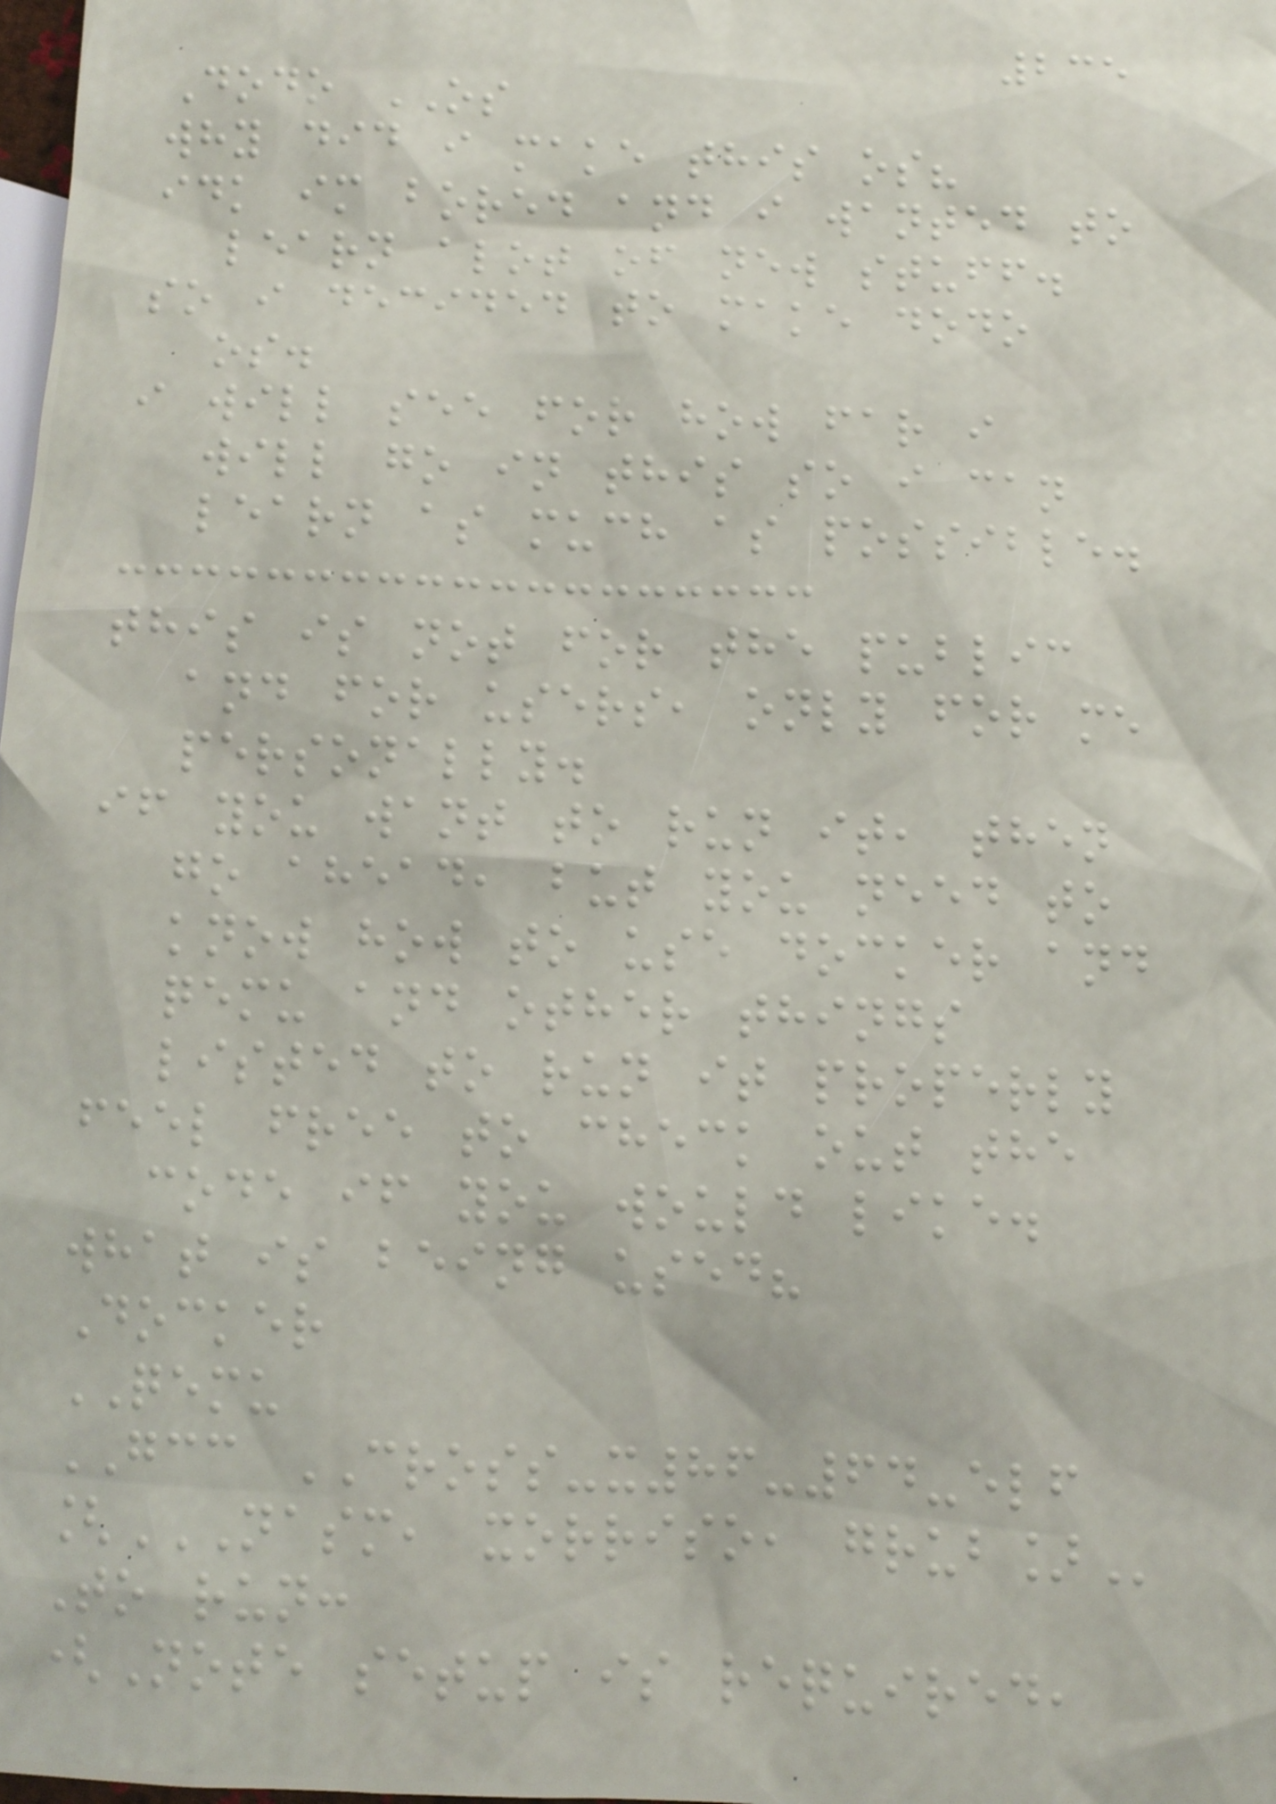235
Dodo OS
why did i make this os?
idk im bored and i wanted to
learn alot of new stuff.
so i decided to make dodo
os.
i will see for how far i
will go in this so i can
learn as much as possible.
this is not for the public
and for users, only for me
personally.
if you want to run it, then
go ahead, but you need to
know how to use docker and
qemu and other things
listed to run it properly
feel free to check out the
code if you would like.
what is being used?
Docker
QEMU
GCC CROSS-x86-64-elf
[NASM, XORRISO, GRUB]
To run:
(Note setup is required,
